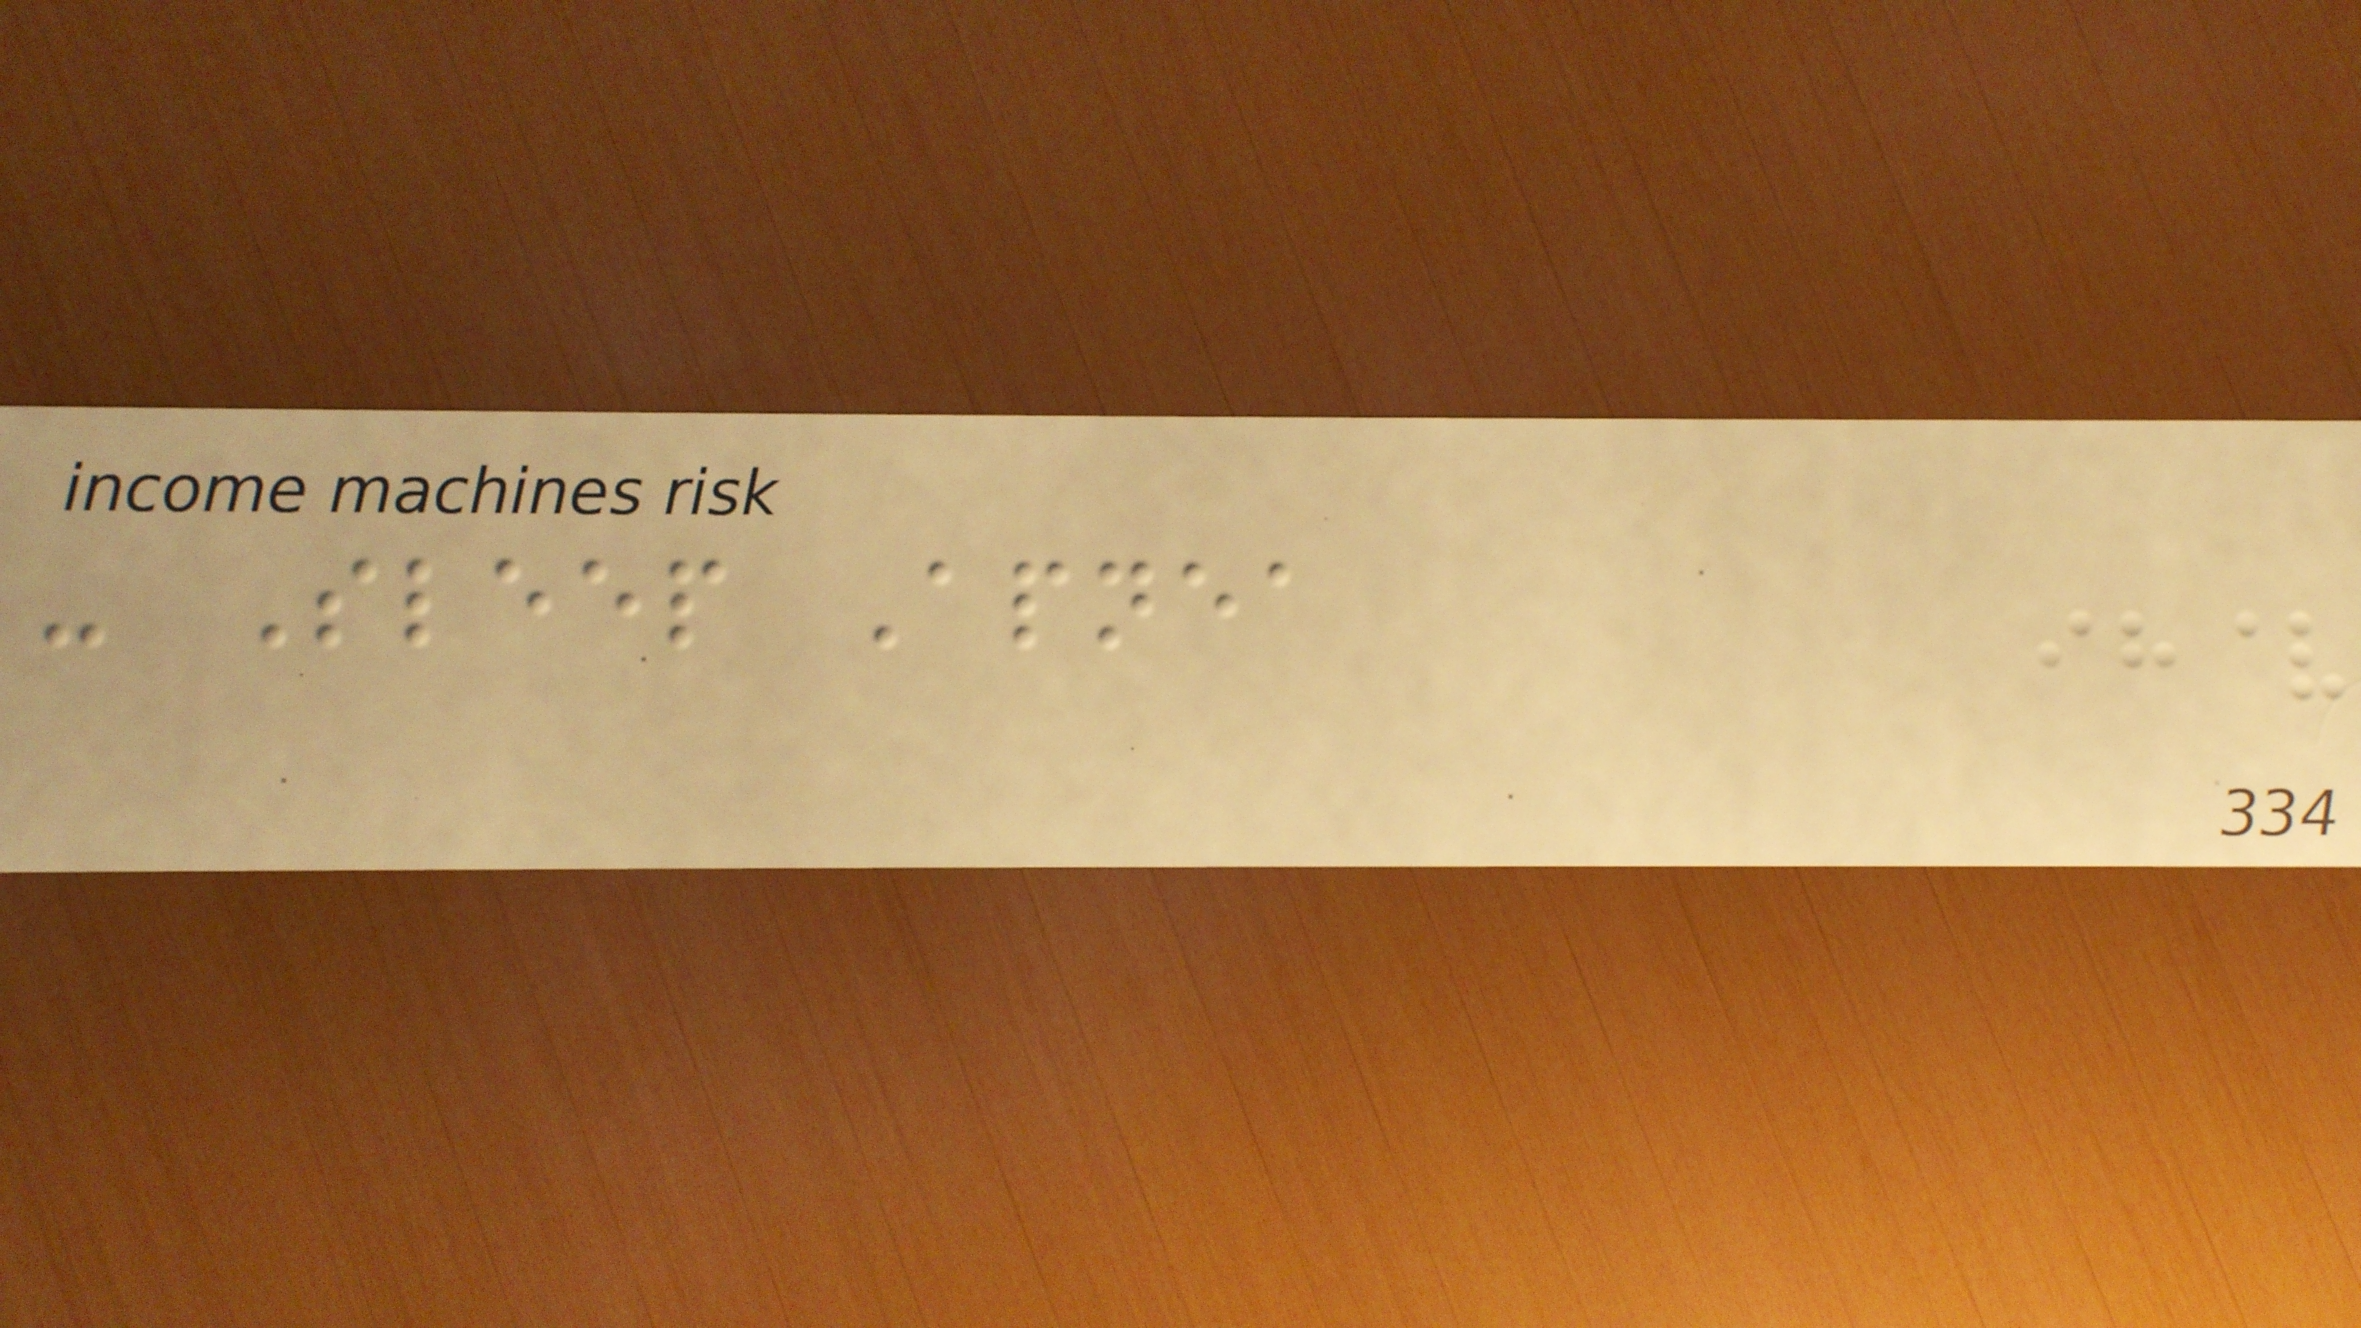- Sleep Apnea
